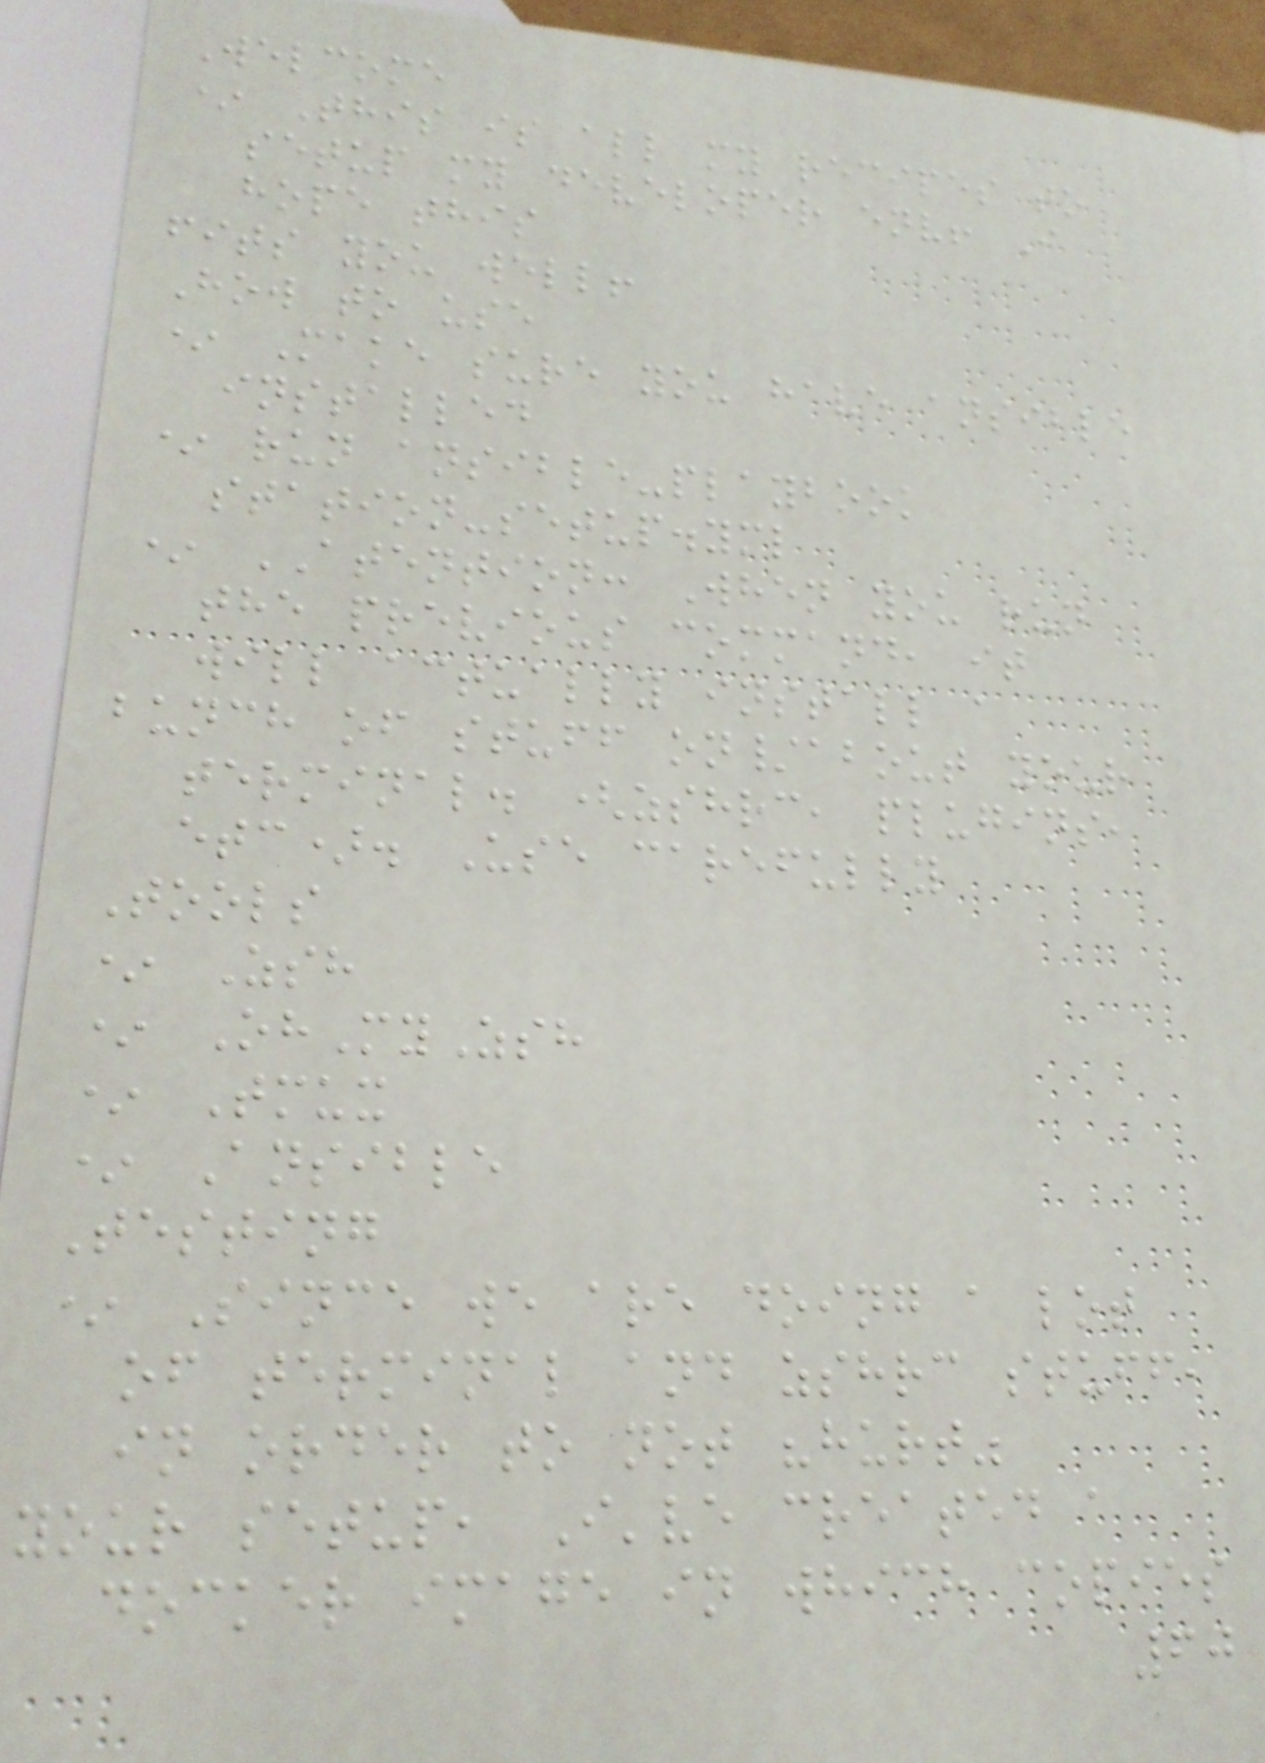Welcome
* This is all my recipes to
setup my developer env! I
hope this
fits you well!
How to use
* Make sure you have ansible
installed
* run ansible-playbook
station-setup.yml
* ATENTION: When you run
the previous command, it
will actually install a
bunch of stuff on/about your
terminal. (zshrc, plugins,
etc). Use carefully
Tools
* Zsh
* OhMyZsh
* Tmux
* Ansible
Testing
* Since we are doing a lot
of terminal and zshrc stuff,
in order to not "hurt"
your setup, I've created a
docker image in which copies
60
